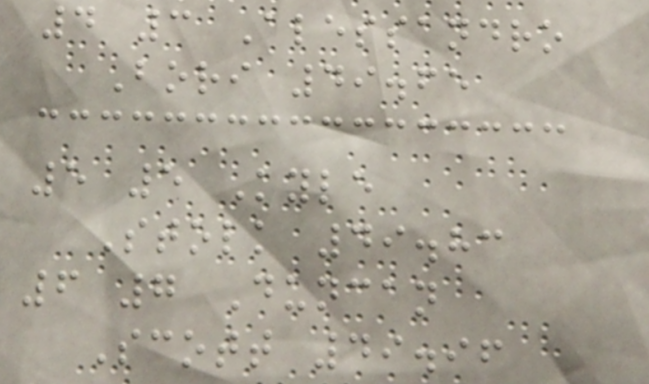4 3 Alessandro
Bori 49.65
5 5 Kyle
Stolk 49.83
6 7 Duncan
Scott 49.96
